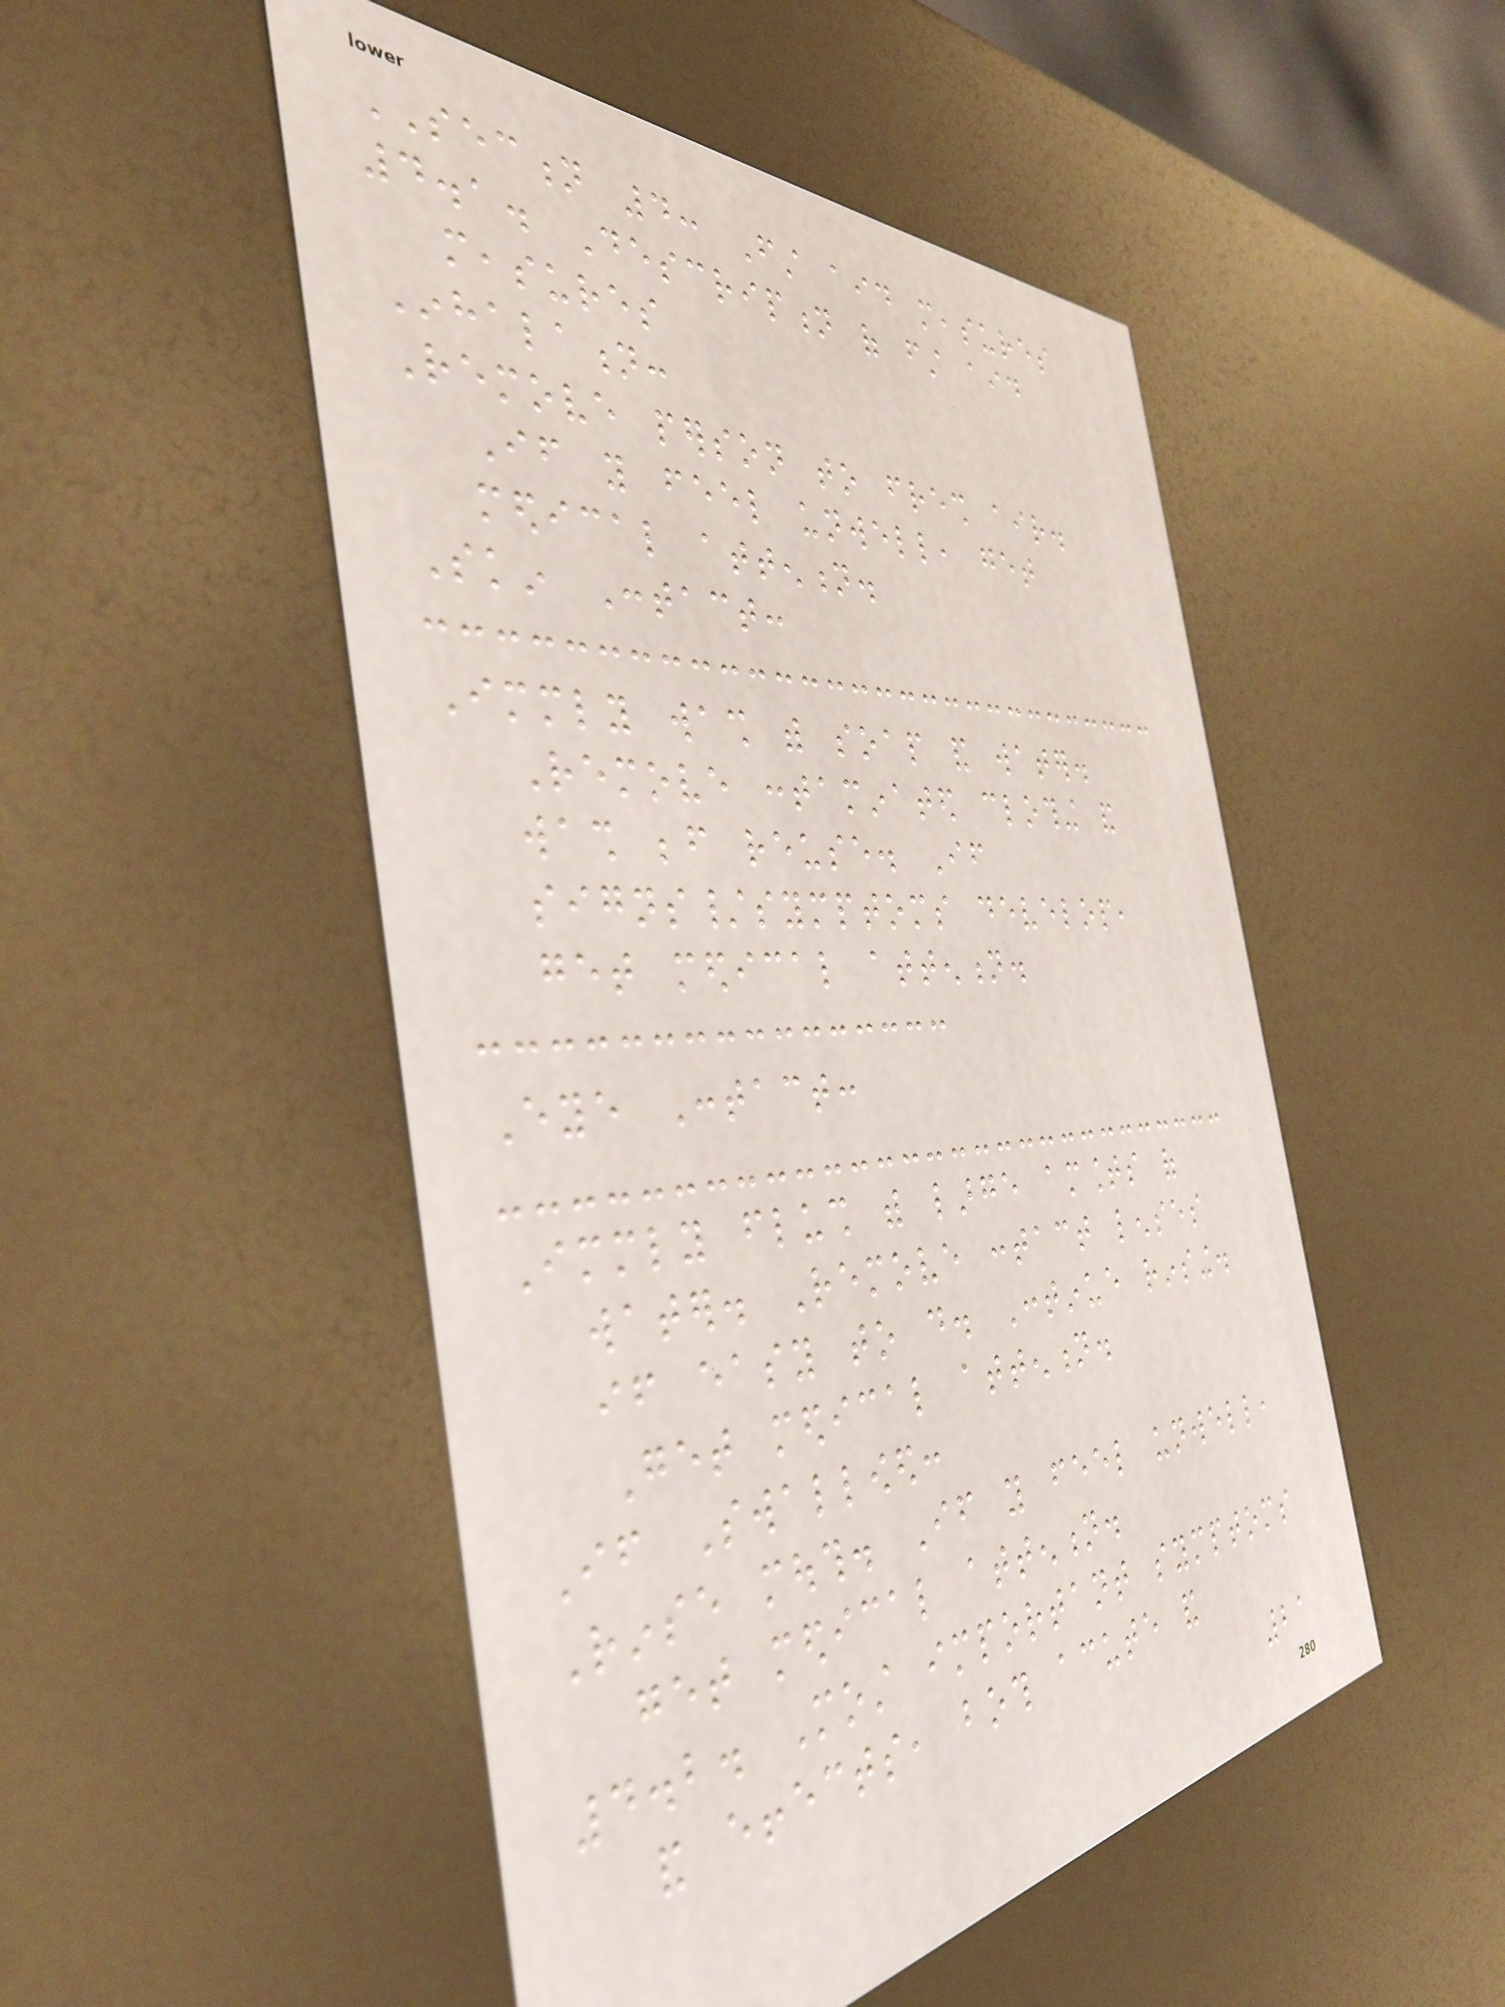SECTION 4: First aid measures
4.1. Description of first aid
measures
Inhalation:
Remove person to fresh air.
If you feel unwell, get
medical attention.
Skin Contact:
Immediately wash with soap and water.
Remove contaminated clothing and
wash before reuse. If
signs/symptoms develop,
get medical attention.
Eye Contact:
Immediately flush with large amounts of
water. Remove contact lenses
if easy to do. Continue rinsing.
Get medical attention.
If Swallowed:
Rinse mouth. If you feel unwell,
get medical attention.
4.2. Most important symptoms
and effects, both acute and
21
